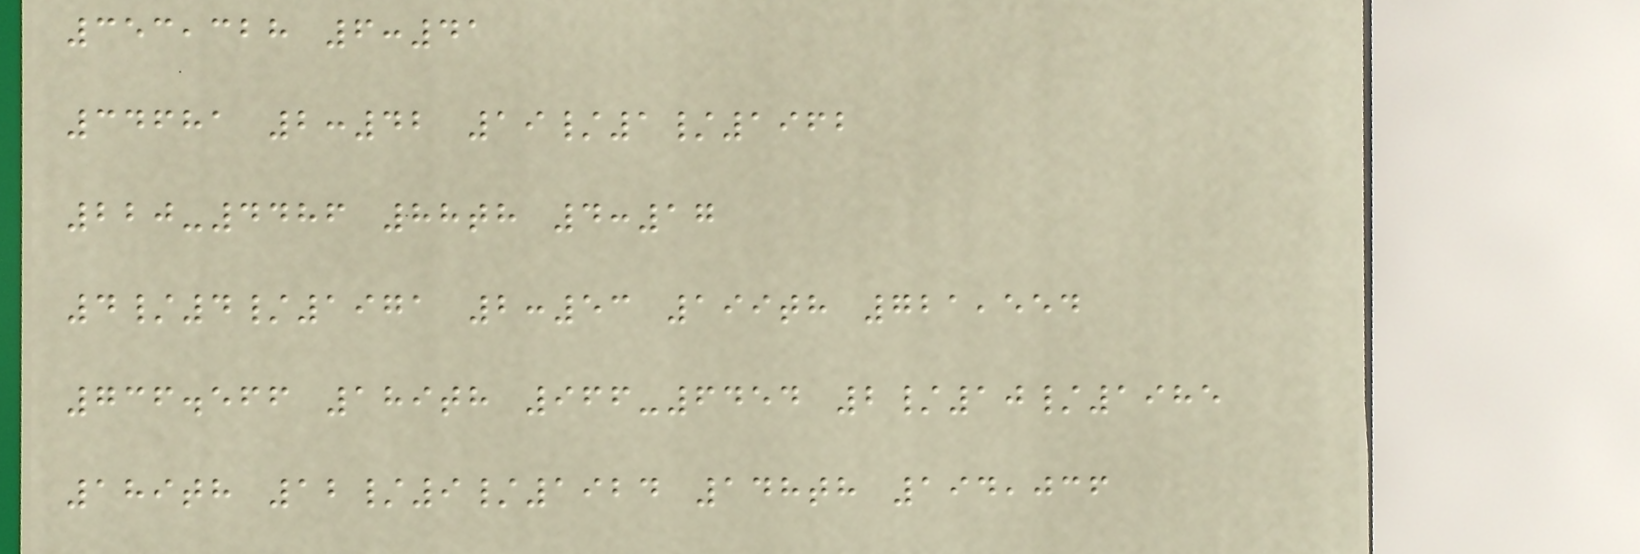353,328 6:41
34681 2:42 19/1/1962
220-4486 88th 4:17
4/4/1971 2:53 199th 721,554
736.566 189th 966-6454 2/10/1985
189th 12/9/1924 148th 194,036
